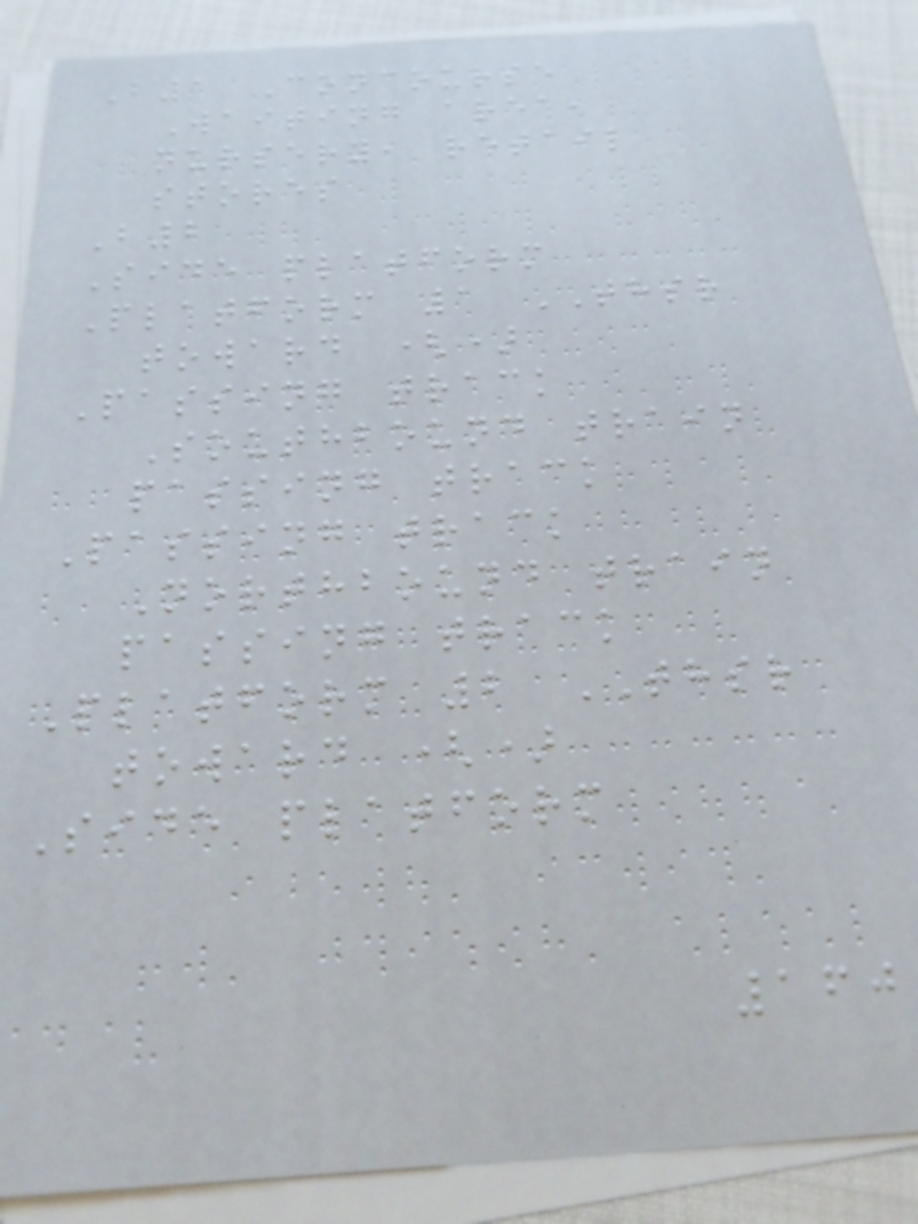B1 Concourse
Waiting area,
nursery, retail
stores
B2
Side platform
Platform 1 THSR
toward ()
Passing track
Southbound train
passing track
Passing track
Northbound train
passing track
Platform 2 THSR
toward ()
Side platform
160
